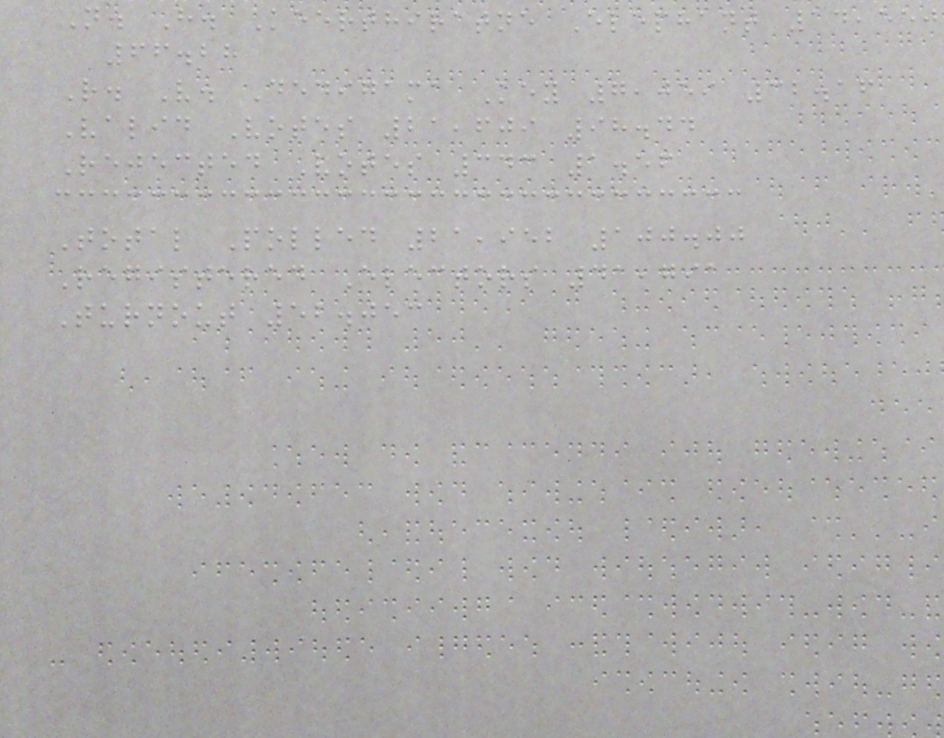N. H. Keerthiratne Elephant 14,550
66.28
R. V. Dedigama Key 7,059 32.16
Valid Votes 21,609 98.44
Rejected Votes 343 1.56
Total Polled 21,952 100.00
Registered Electors 41,791
Turnout 52.053
